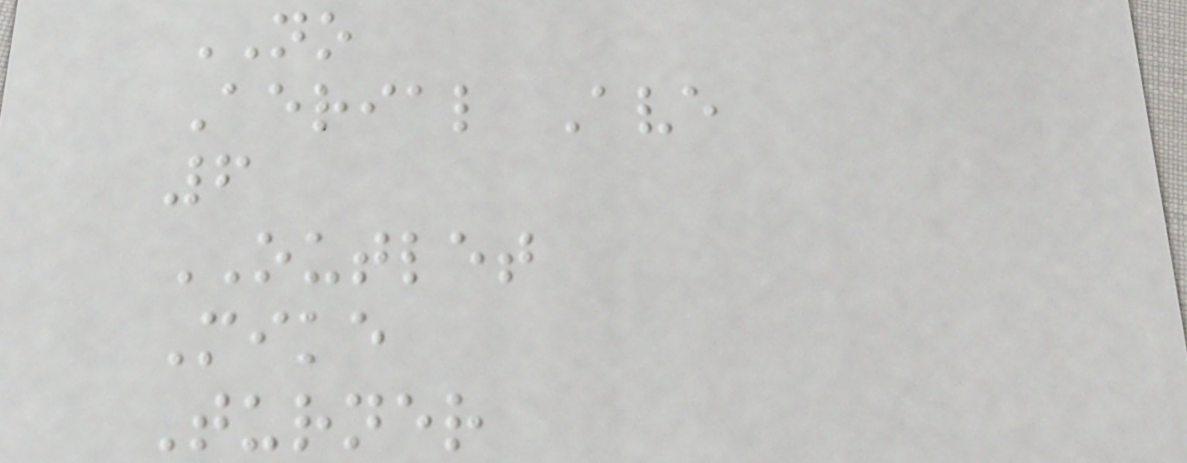NO
Aerial Ave
6
OUTLET
Mike
Turner
